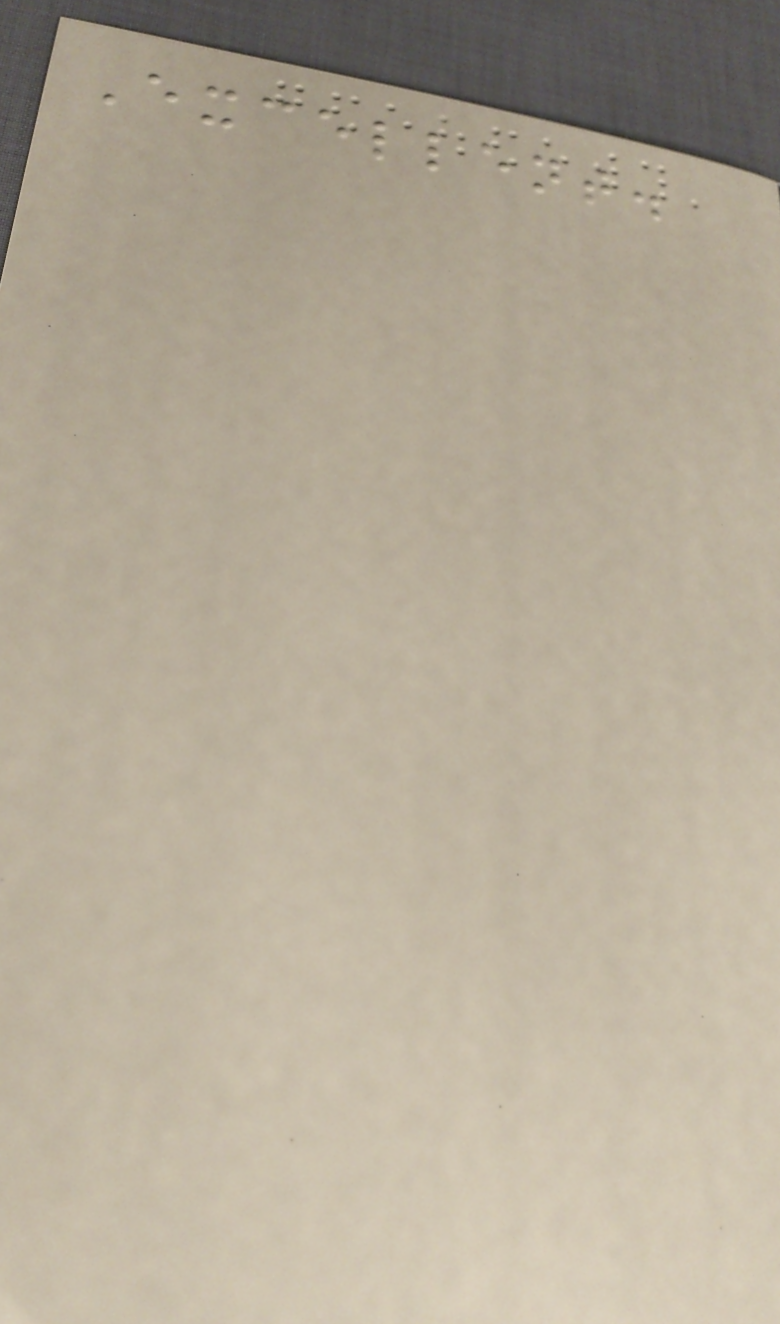Excellent.
